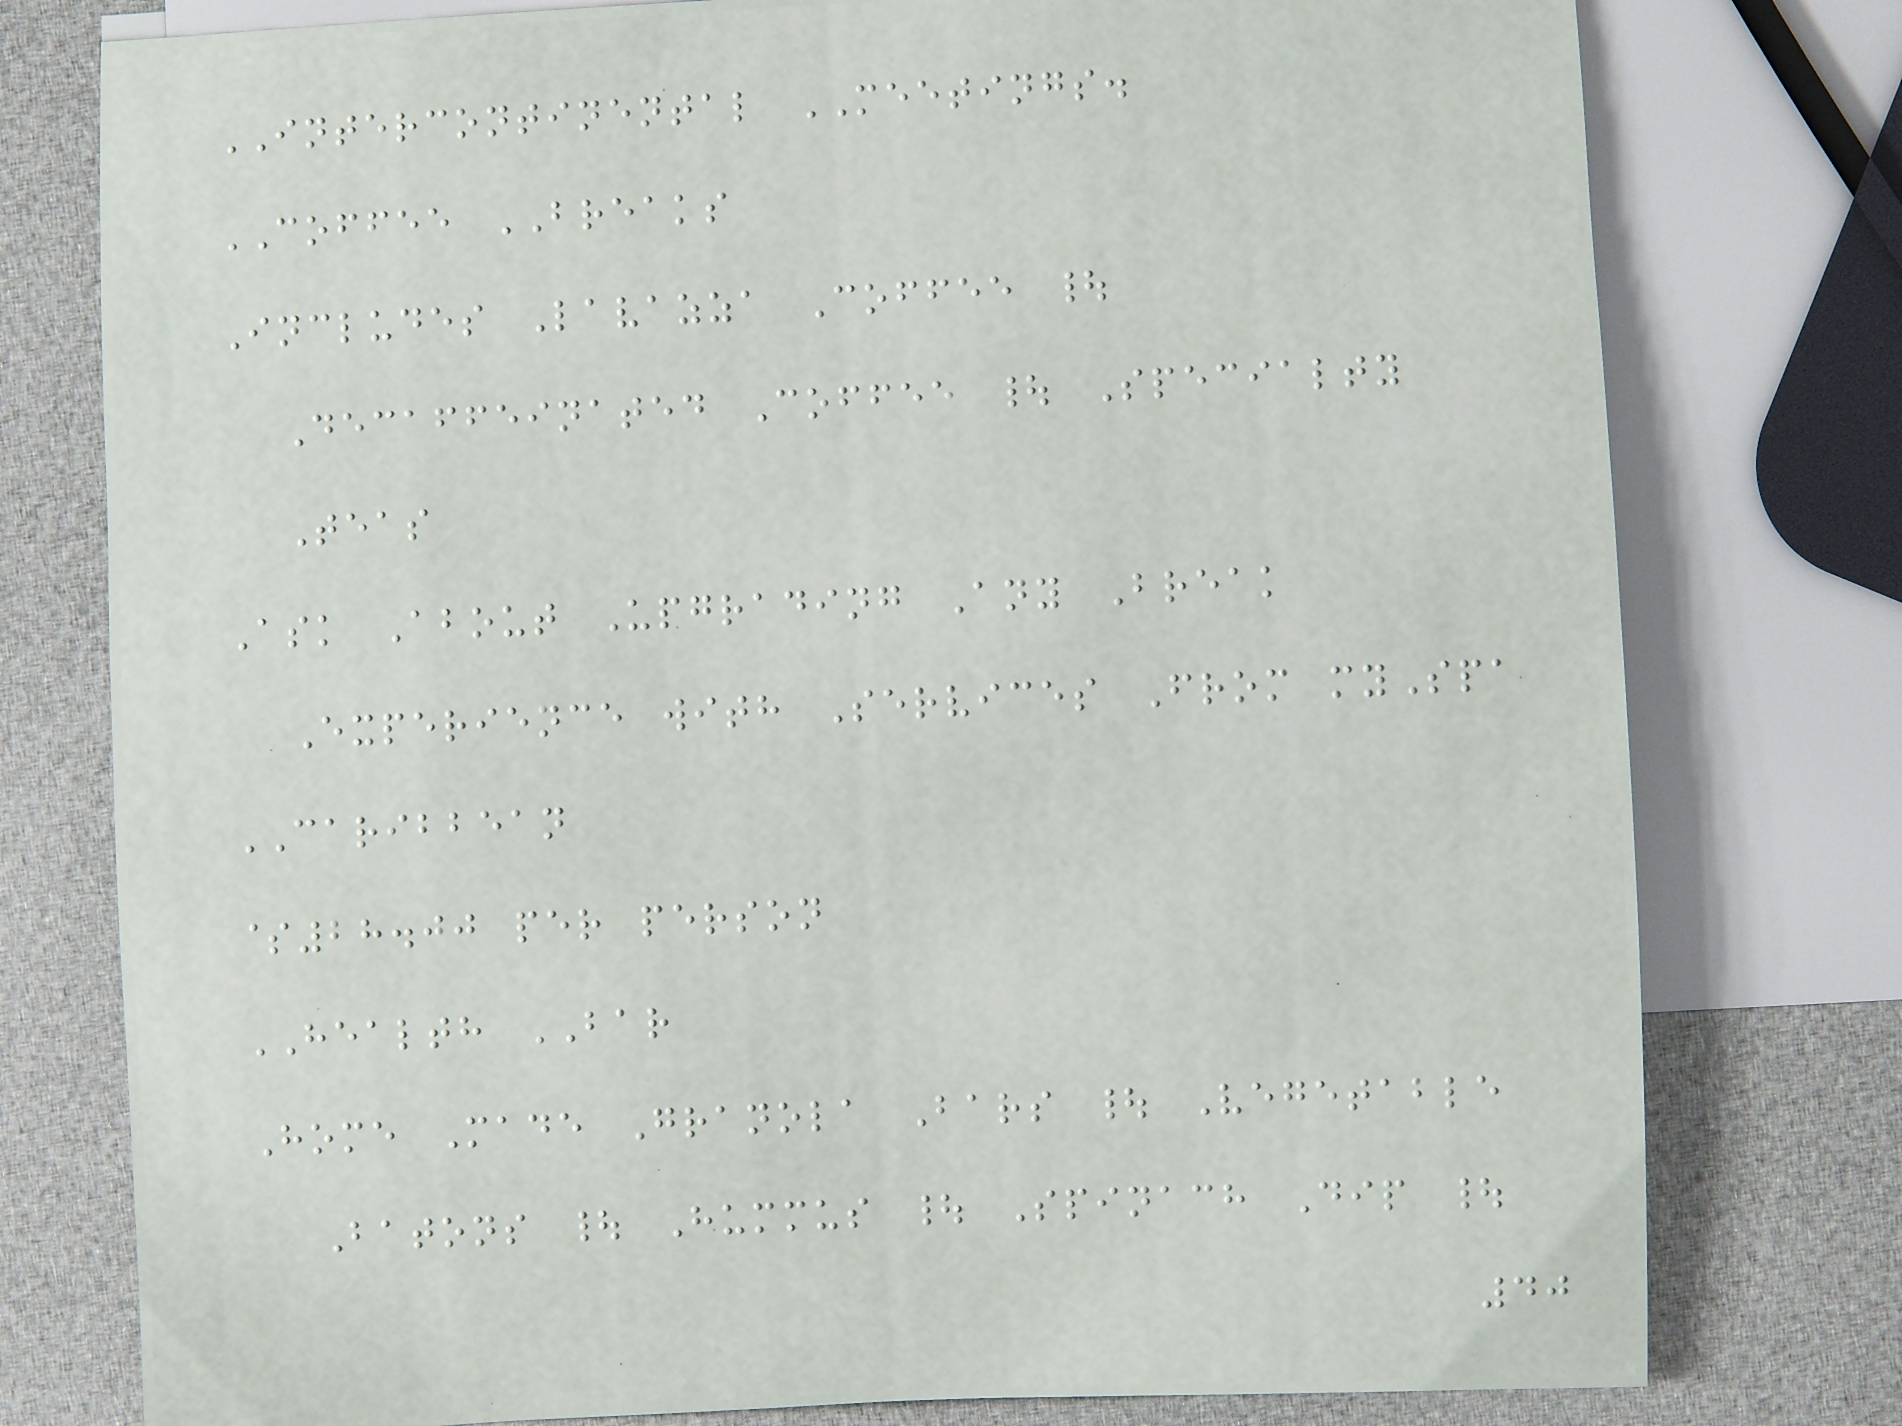INTERCONTINENTAL MEETINGS.
COFFEE BREAKS
Includes Lavazza Coffee |
Decaffeinated Coffee | Specialty
Teas
Ask About Upgrading Any Break
Experience with Services From mySpa
CARIBBEAN
$28.00 per person
HEALTH BAR
Home Made Granola Bars | Vegetable
Batons | Hummus | Spinach Dip |
40
